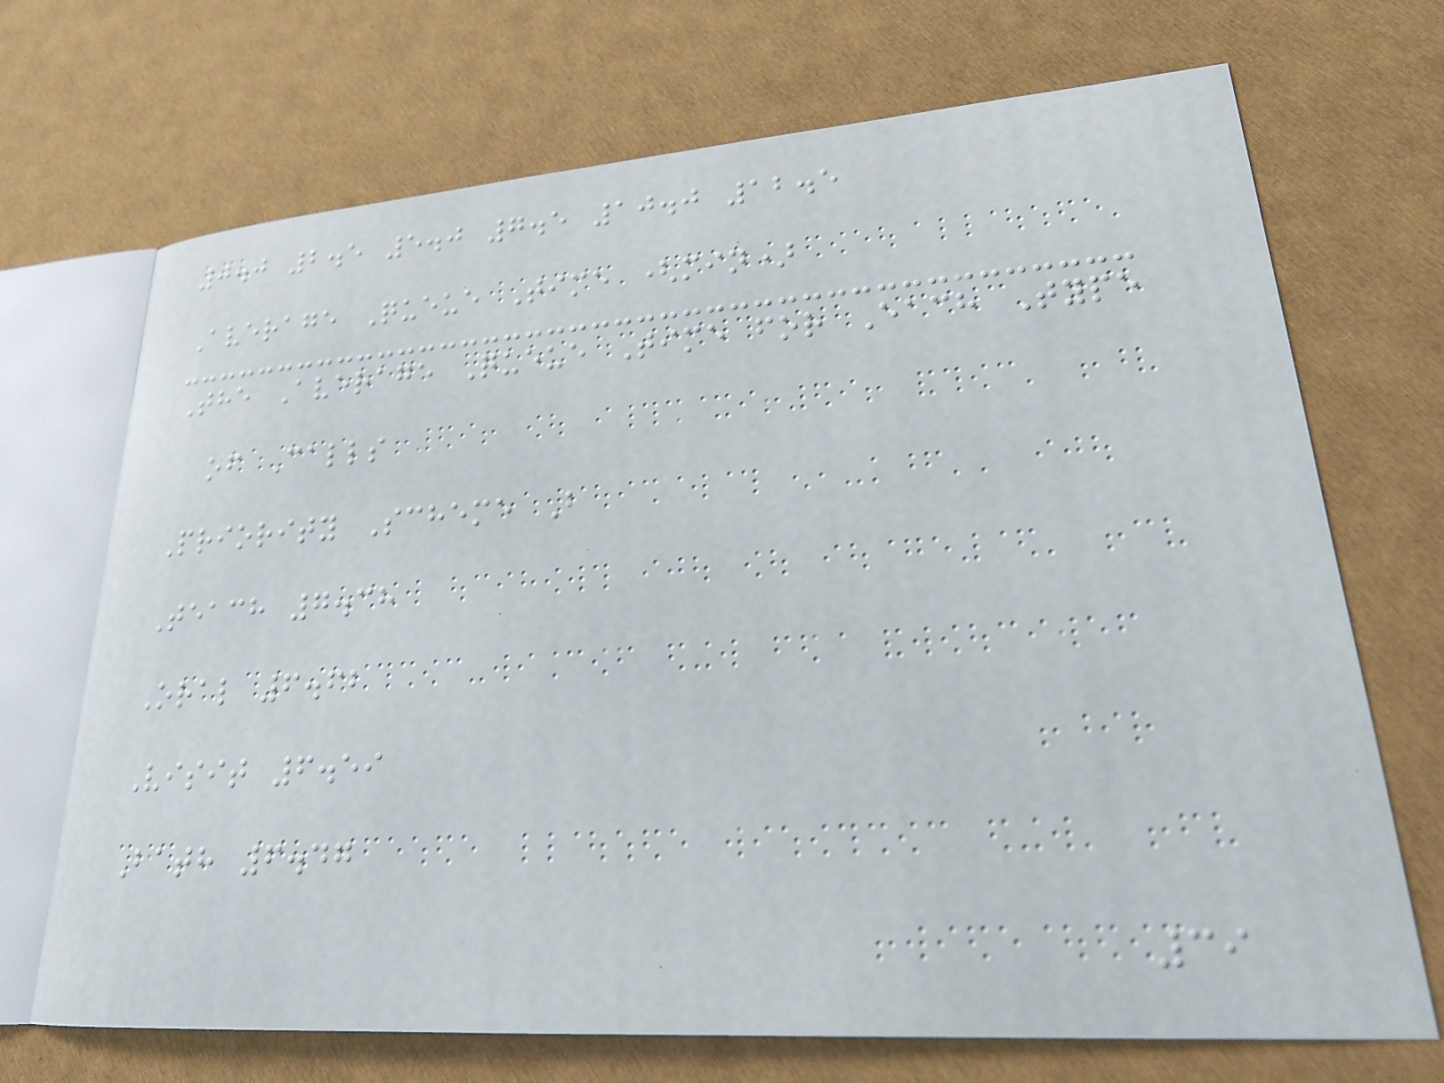0.0 2.5 5.0 7.5 10.0 12.5
Average Queue Time (min)
The Average Queue Time for Each Type
of Calls
Priority Scheme B
Teach 7.38
Oral 6.62
Visit 6.59
Bath 6.47
39
